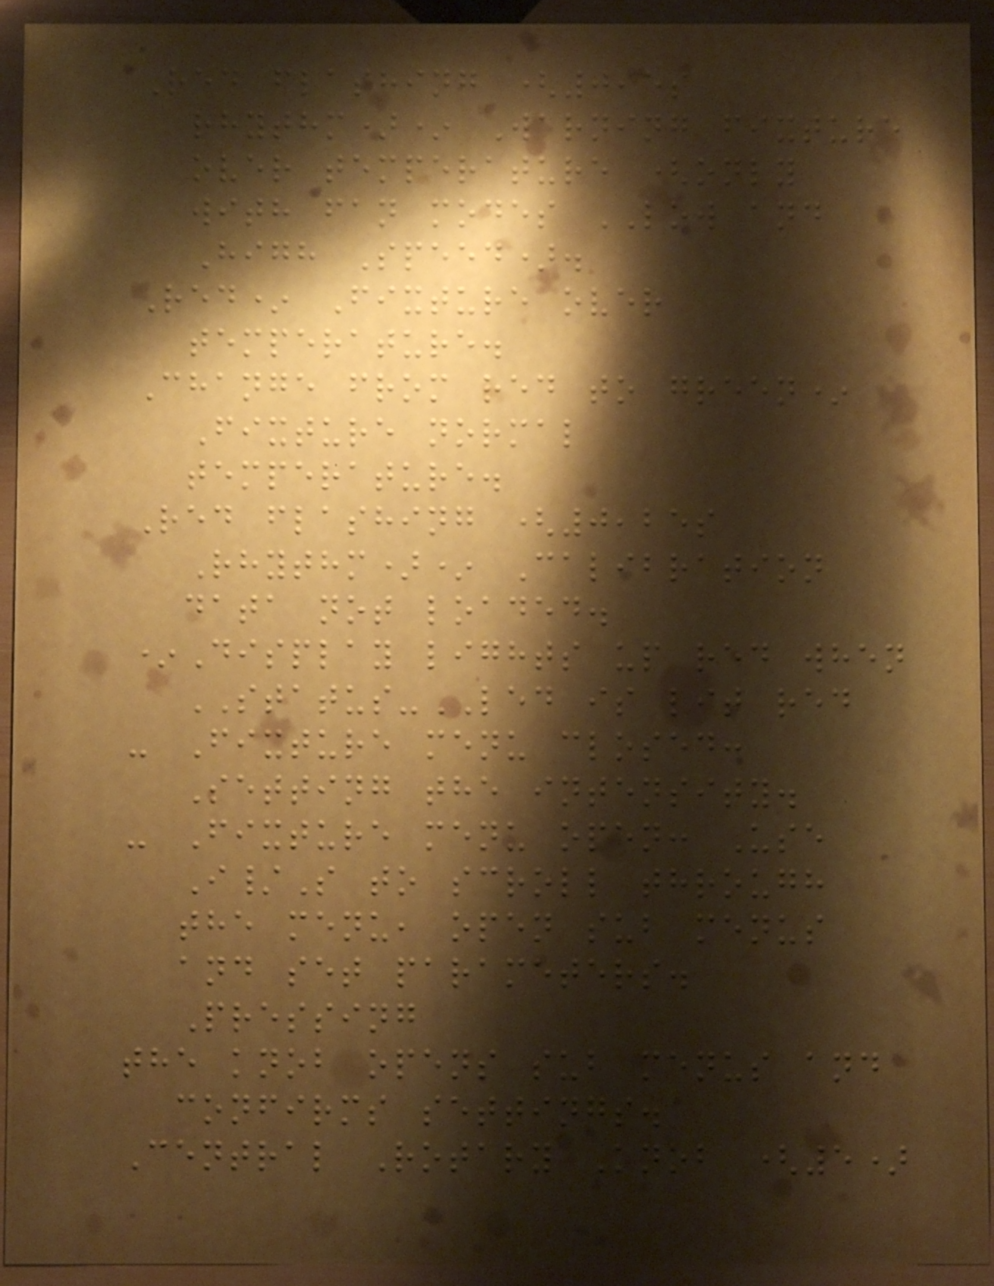Red flashing (0,5s
rhythm)* Warning fixture
over temperature (only
with fan modes LOW and
High Speed).
Red* Fixture over
temperature.
Change from red to green*
Fixture normal
temperature.
Red flashing (0,25s
Rhythm)* Calibration
data not loaded.
*Display lights up red when
STATUS-LED is lit red
- Fixture menu closed:
Setting the intensity.
- Fixture menu open: Use
I/S to scroll through
the menu, open sub menus
and set parameters.
Pressing
the knob opens sub menus and
confirms settings.
Central Rotary Knob (5)
